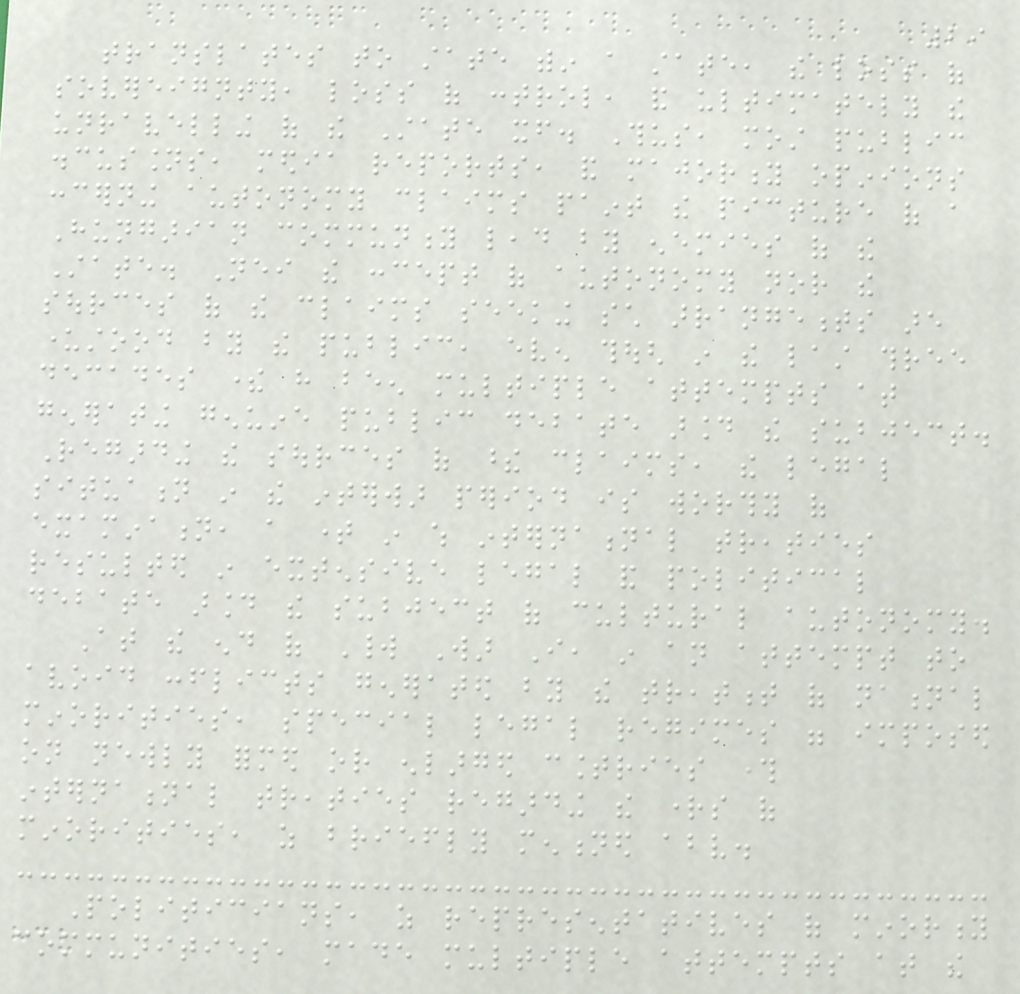29
translates to state within a state, the loss of
sovereignty, loss of control, and ultimately the
unravelling of the State itself. Thus, most public
discussions, media reports, and majority opinions
concerning autonomy claims paint the picture of a
Hungarian community lead by enemies of the
State. Neither the concept of autonomy nor the
sources of the claims seeking such arrangements are
understood by the public, even though in the last three
decades there have been multiple attempts at
generating genuine public debate around the subject.
Regarding the sources of these claims, the legal
situation in the interwar period is worthy of
examination, a time in which international treaties
resulted in extensive legal and political
debate around the subject of cultural autonomy.
At the end of World War I, in an attempt to
avoid conflicts generated by the treatment of national
minorities, special legal regimes were imposed
on newly formed or enlarged countries through
international treaties regarding the rights of
minorities, as briefly mentioned above.
Politicians, as representatives of minority
communities, made multiple attempts at the
